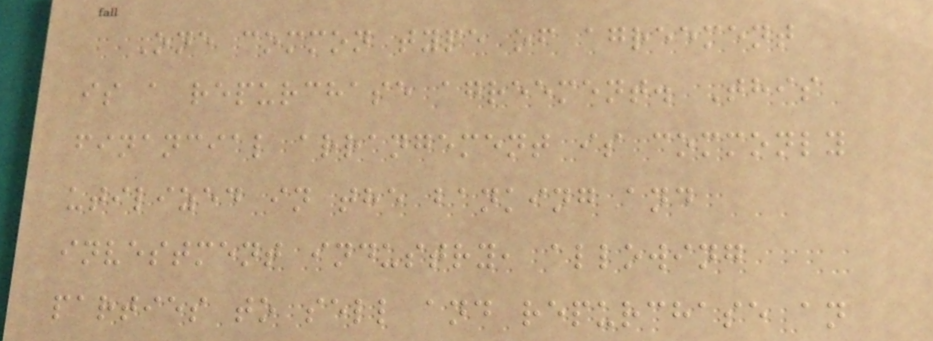One common type of agreement
is a repurchase agreement. This
financial arrangement is commonly
utilized in the banking and
investment industry, allowing
parties to sell and repurchase an
